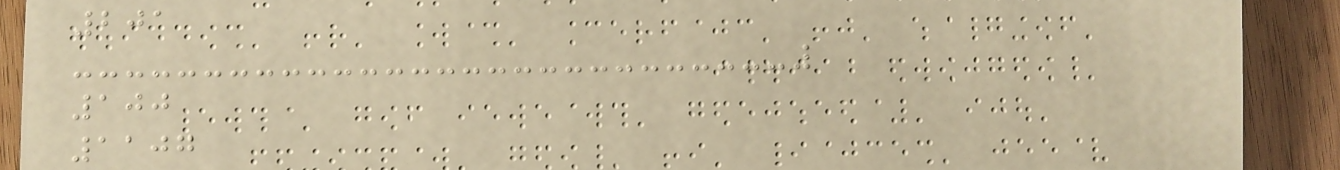201
100
1107
